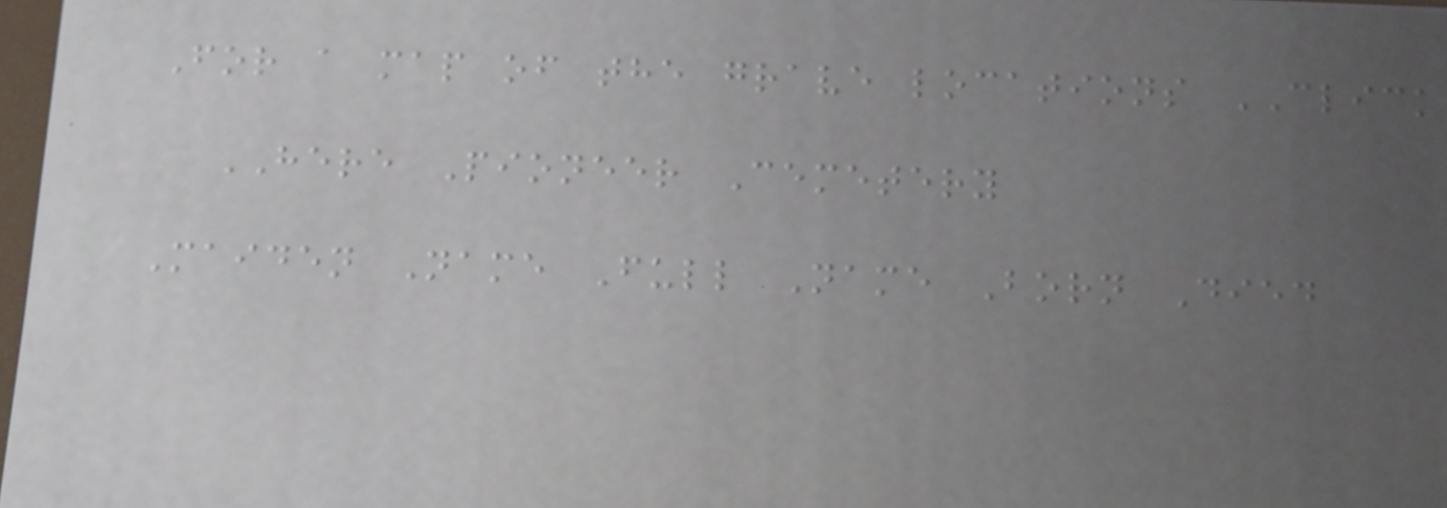For a map of the grave locations CLICK
HERE Pioneer Cemetery
Maiden Name Full Name Born Died
